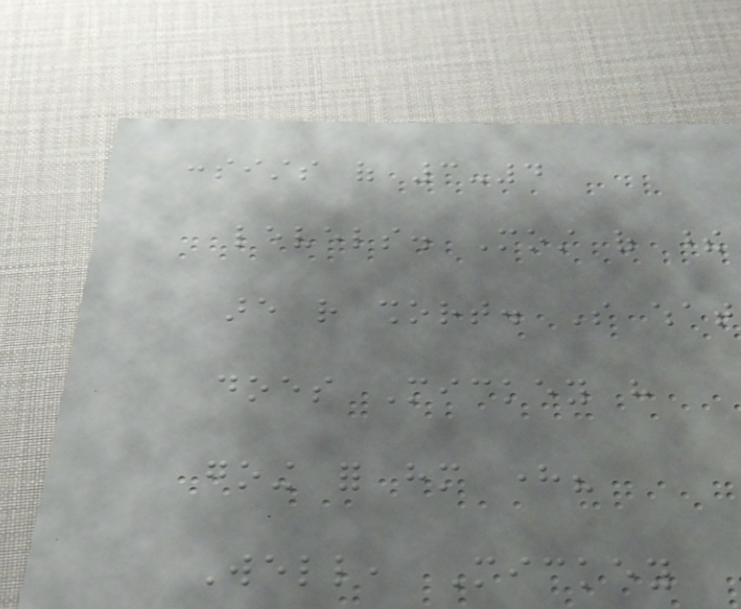consists of 3-4
levels. Most of these
are rather short. So what
does Mickey have
going for him here?
Well, Mickey
